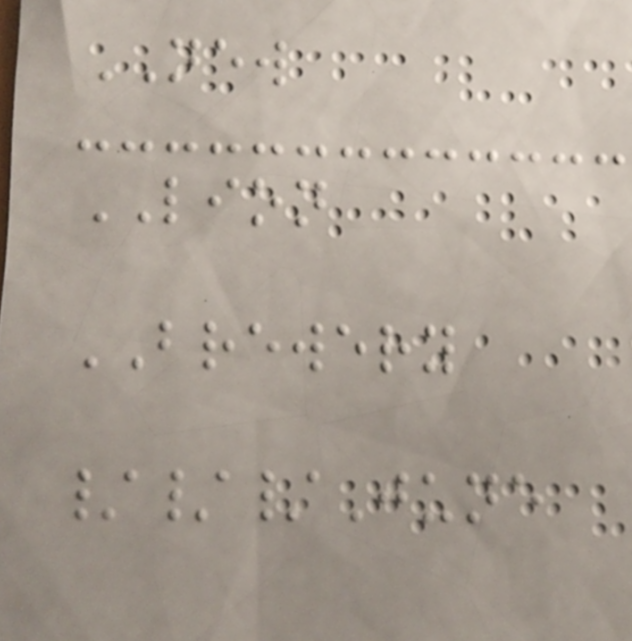NEW
LION
BREWERY
///June
